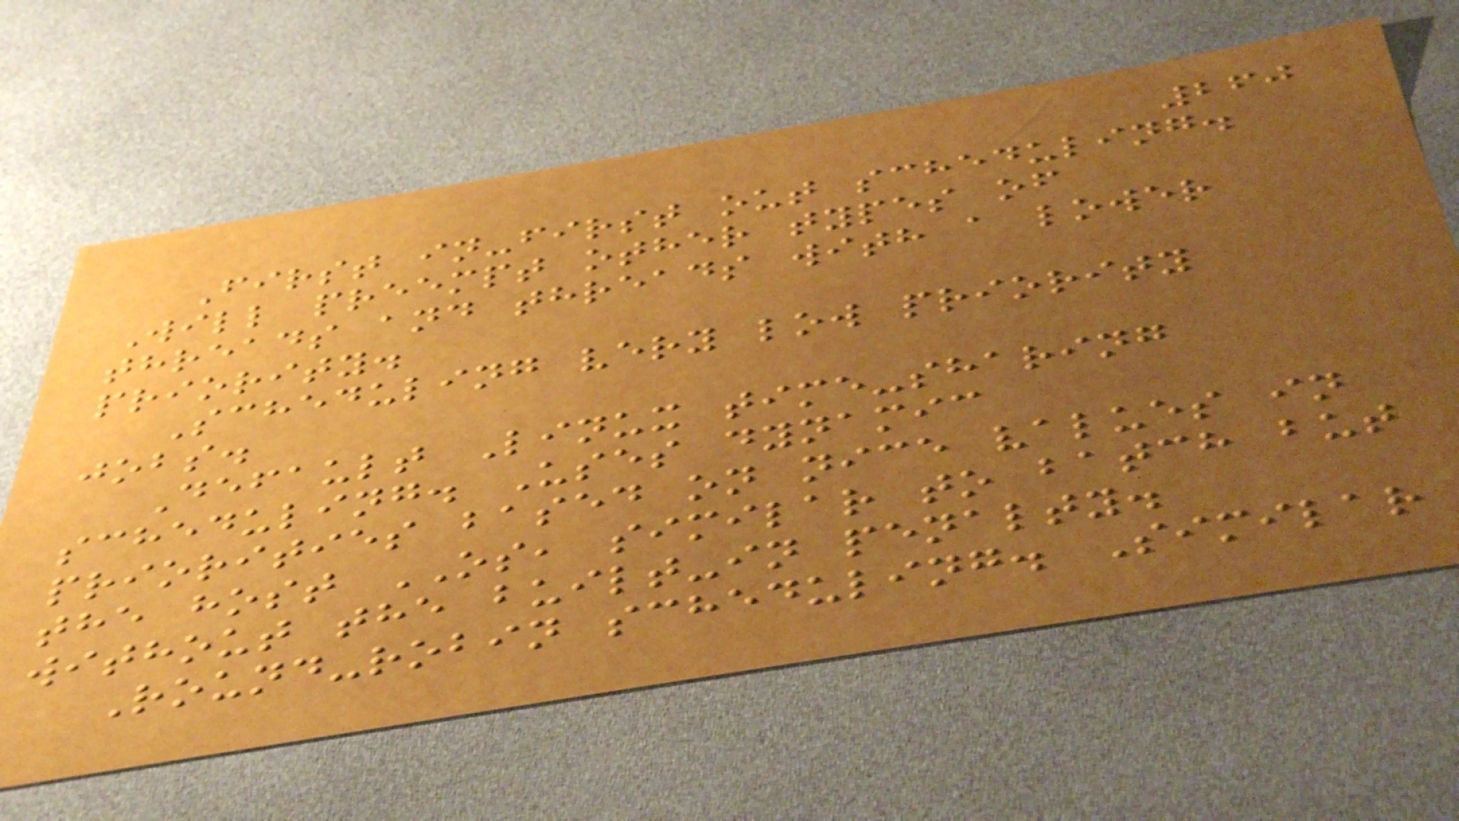260
First in-first out scheduling.
Will preempt other types of
threads and threads with a lower
priority.
Scheduling very low priority
jobs.
Default Linux time-sharing
scheduling. Uses dynamic
priorities based on nice values in
the host OS, similar to batch but
without the built-in penalty.
Round-robin scheduling. Similar
